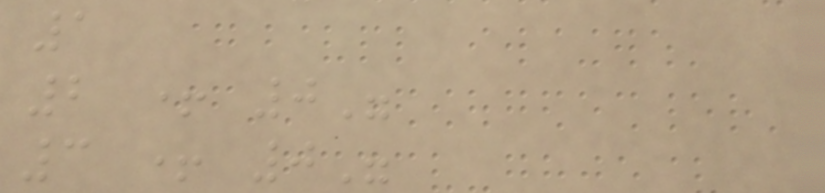1
2 + 0"
3 + 0"
